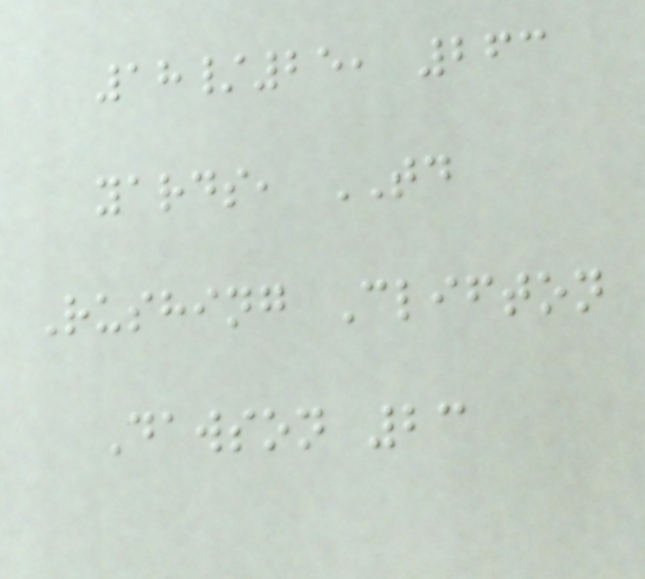18/25, 263
yards, TD
Rushing Clifton
Dawson 23
